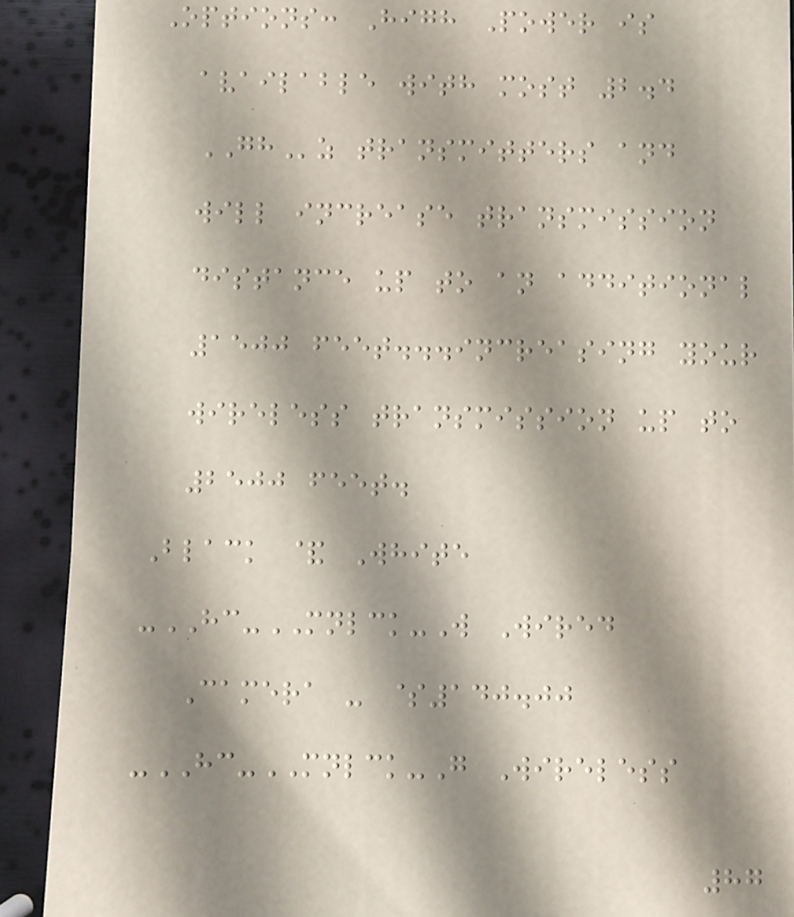Options: High Power is
available with most 2.4
GHz transmitters and
will increase transmission
distance up to an additional
1500 feet...increasing your
wireless transmission up to
2500 feet.
Black & White
-HC-MNLCK-W Wired
Camera - $140.00
-HC-MNLCK-G Wireless
87
